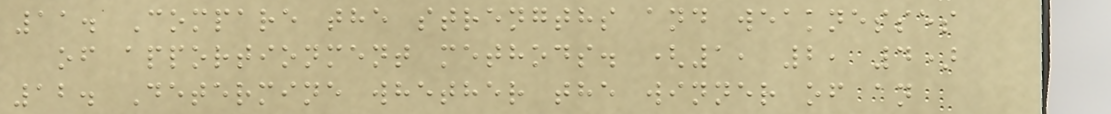11. Compare the strengths and weaknesses
of apportionment methods. (1, 2, 4)
12. Determine whether the winner of an
